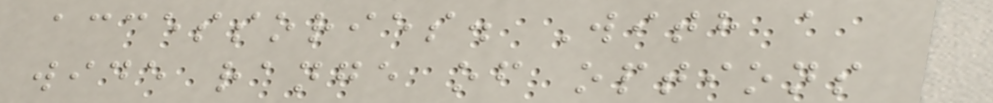accessories. With a
wide range of options
